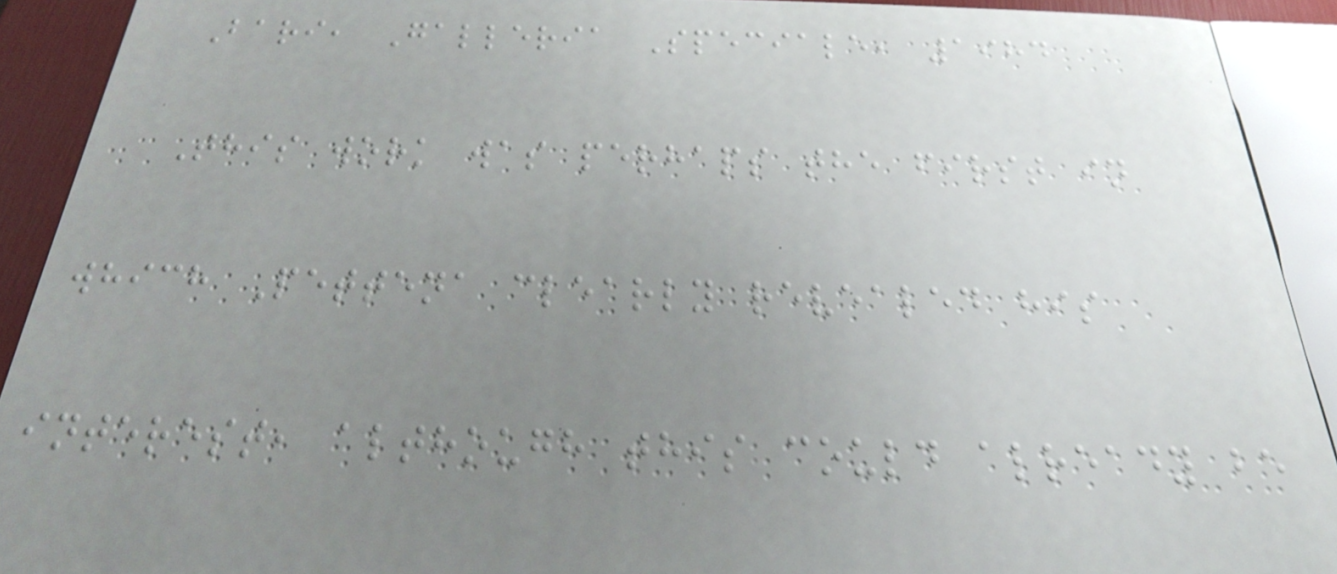Bari, Galleria Speciale, 1984
This work was perhaps the first in
which Pettena clearly revealed his
interest, although this could already be
